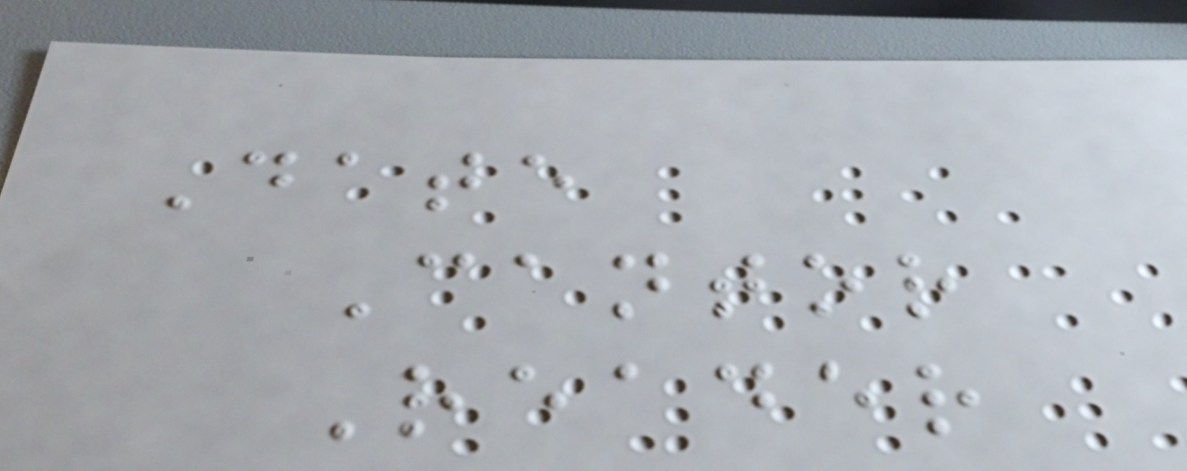Date
Cantor
Reader
